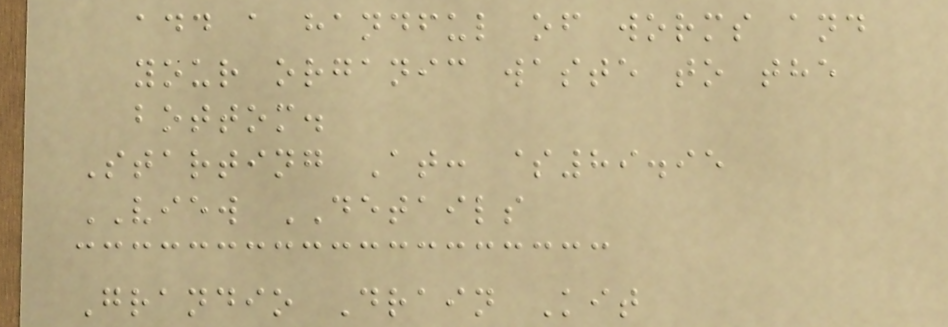add a handful of worms and
your organic waste to the
bottom.
Starting At: $89.95
VIEW DETAILS
Grandio Drain Kit
